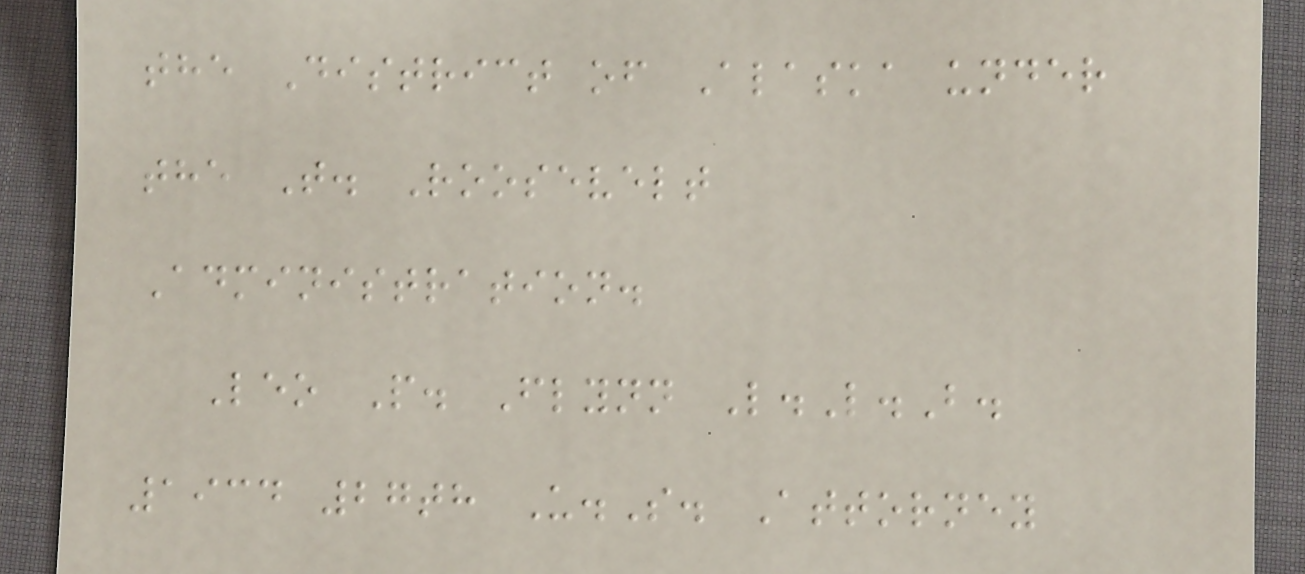the District of Alaska under
the T. Roosevelt
Administration.
Leo P. Flynn L.L.B.
1934 27th U.S. Attorney
